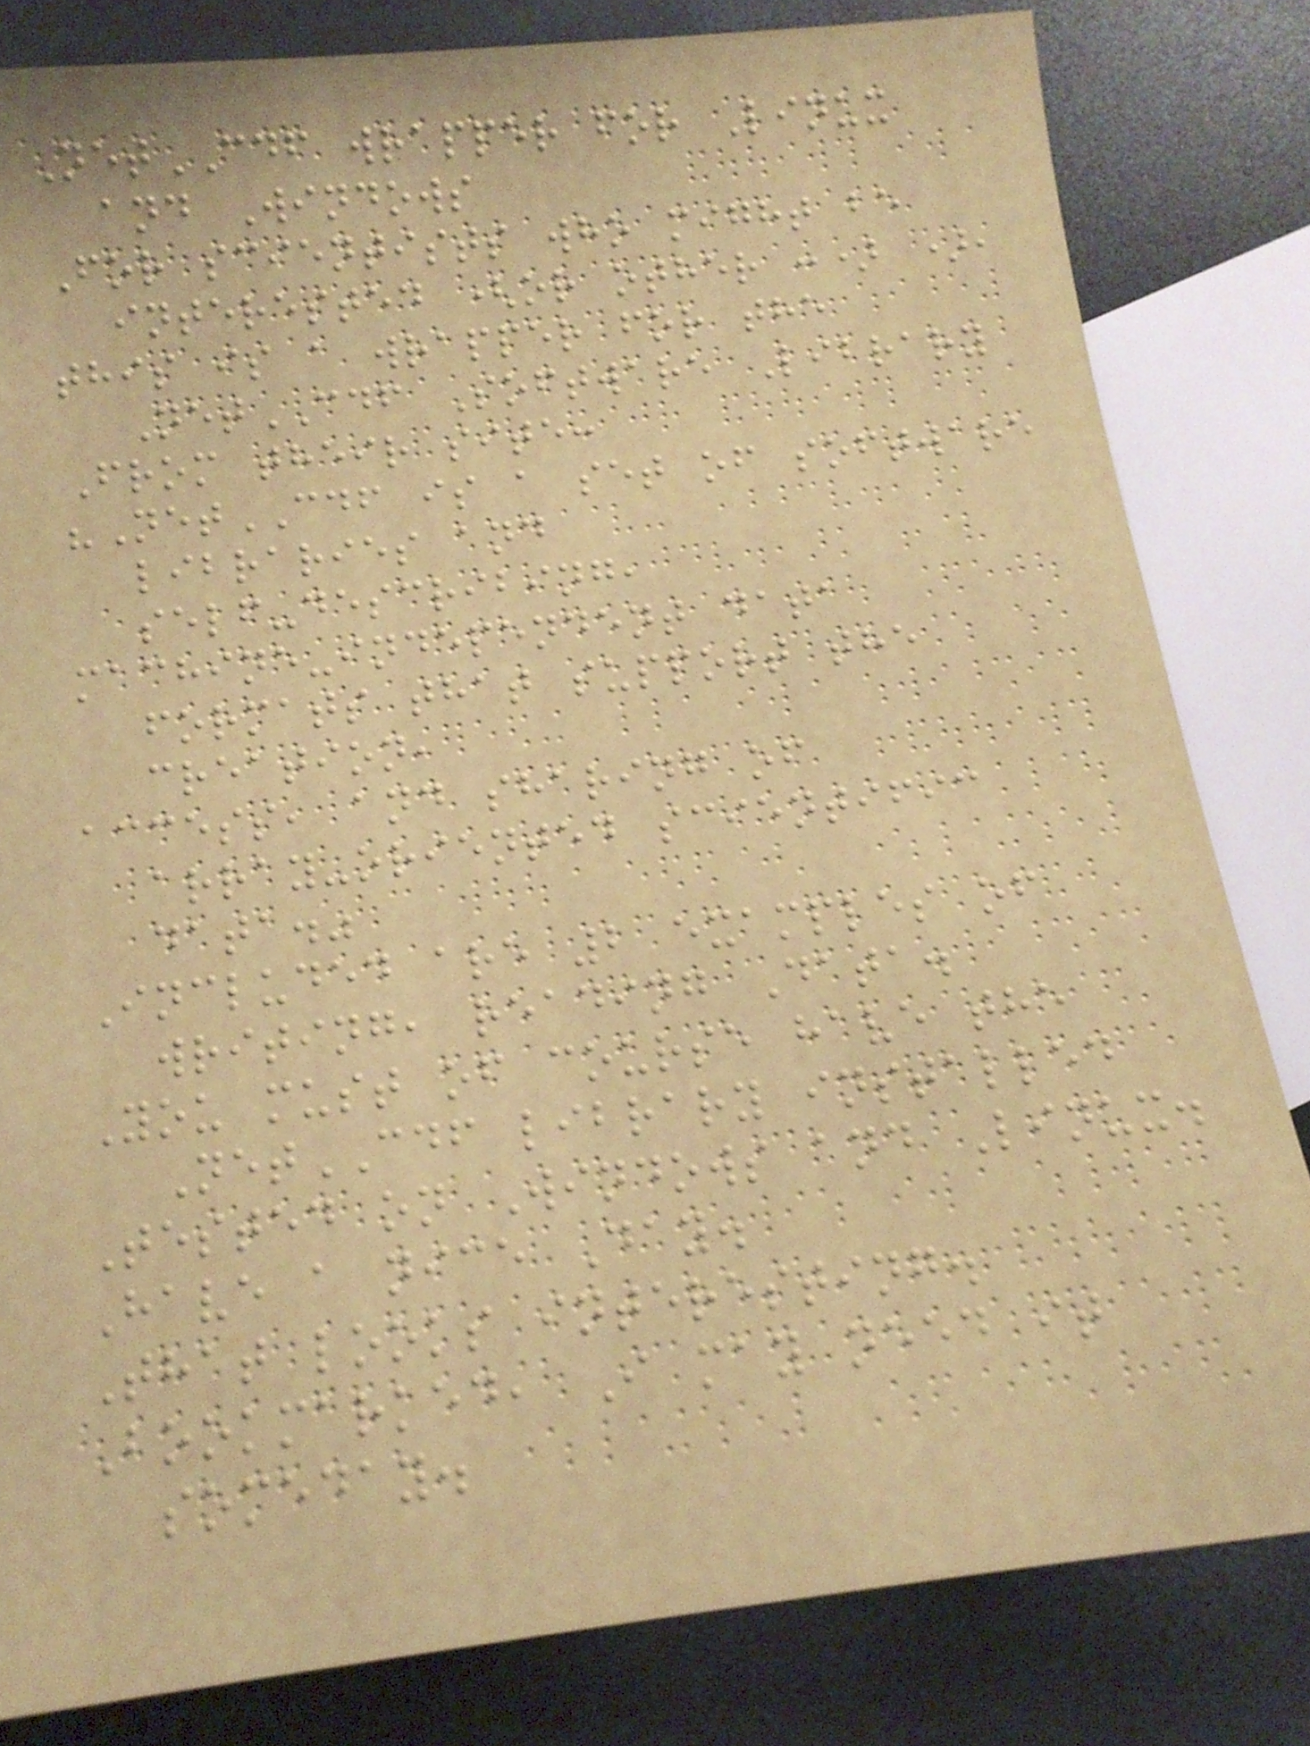NetCDF wrapper for Linux
and Windows
For scientists who might be
interested (or other :) ),
this is a wrapper for the
NetCDF Software Library
From their site:
"NetCDF is a set of software
libraries and
self-describing,
machine-independent data
formats that support the
creation,
access, and sharing of
array-oriented scientific
data."
Included are 2 examples of
writing, reading Data.
You must of course have the
NetCDF library installed
Tested on Windows and Linux.
Have a nice Day.
That looks interesting.
Bookmarked, I may need it
someday.
